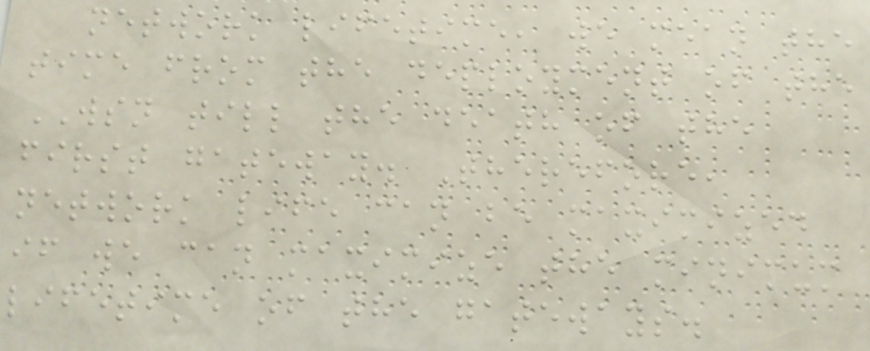network lifetime, we mean the
time from the deployment of the
WSN till the death of the
first gateway. Therefore,
network life can be maximized
if we can maximize the minimum
lifetime of the gateways.
